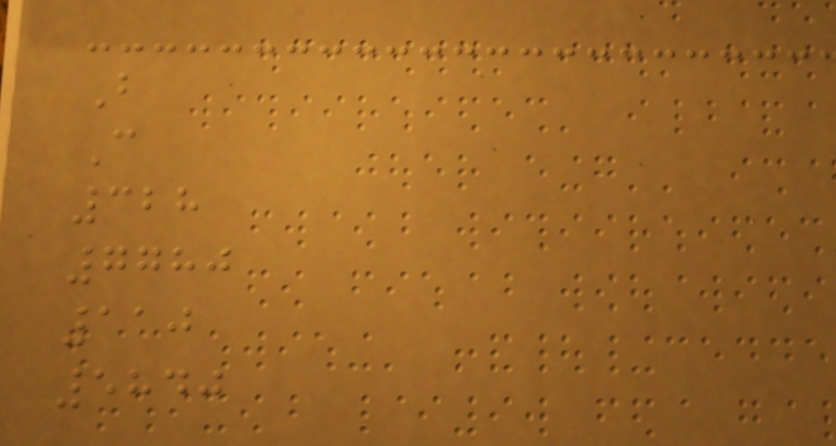B
C
328
7780
110
5840
